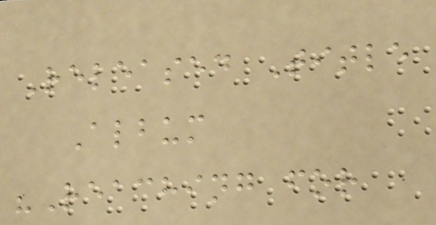Released Title
Album
"Reaching for
